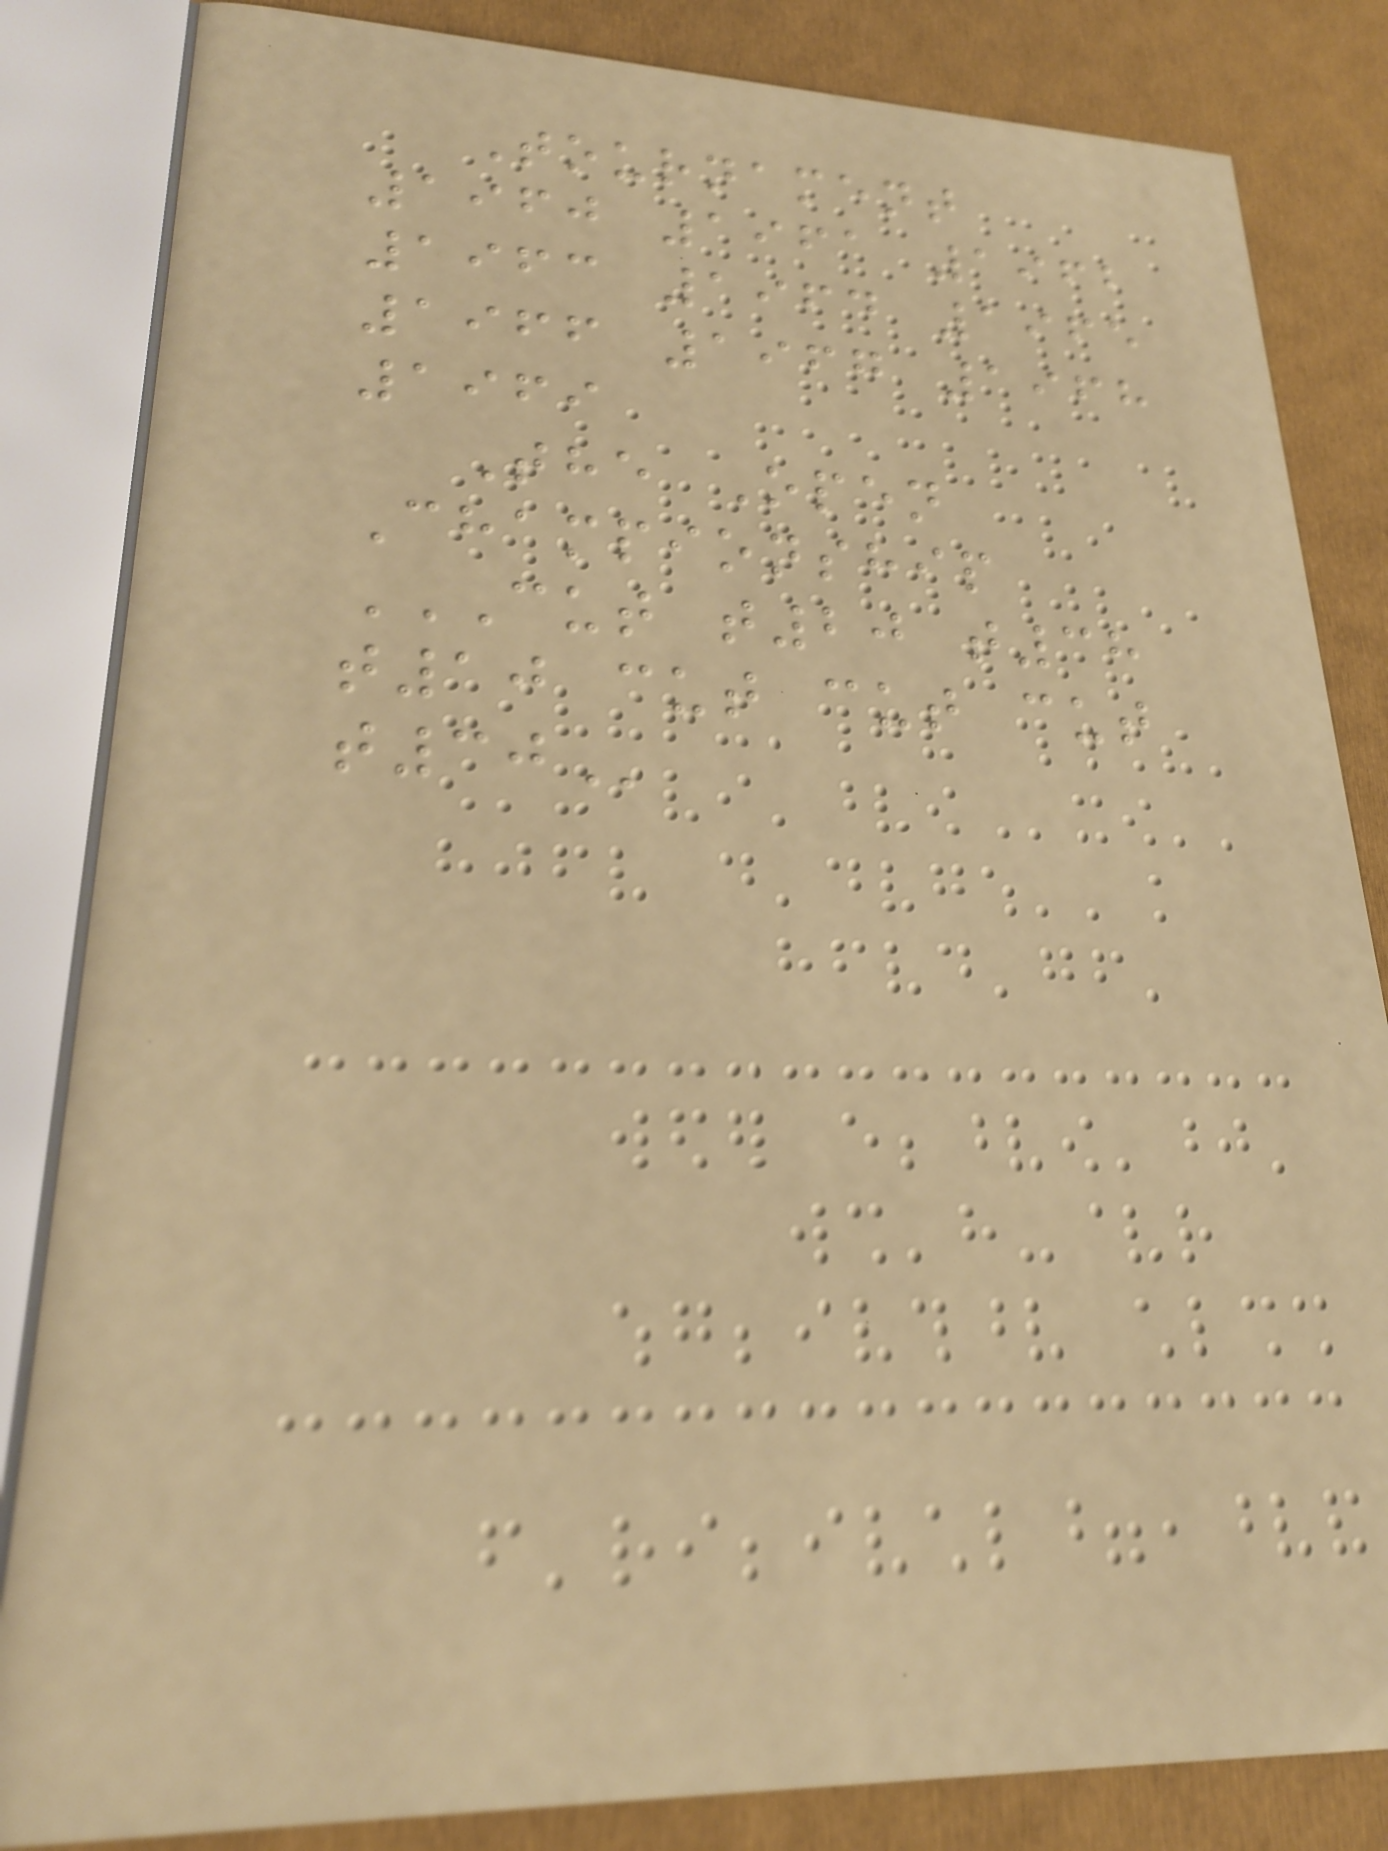Tournament
1960 1961 1962
1963 1964 1965
1966 1967 1968
1969
The Open
Championship
CUT T20 T38
T10 CUT CUT CUT
T30
